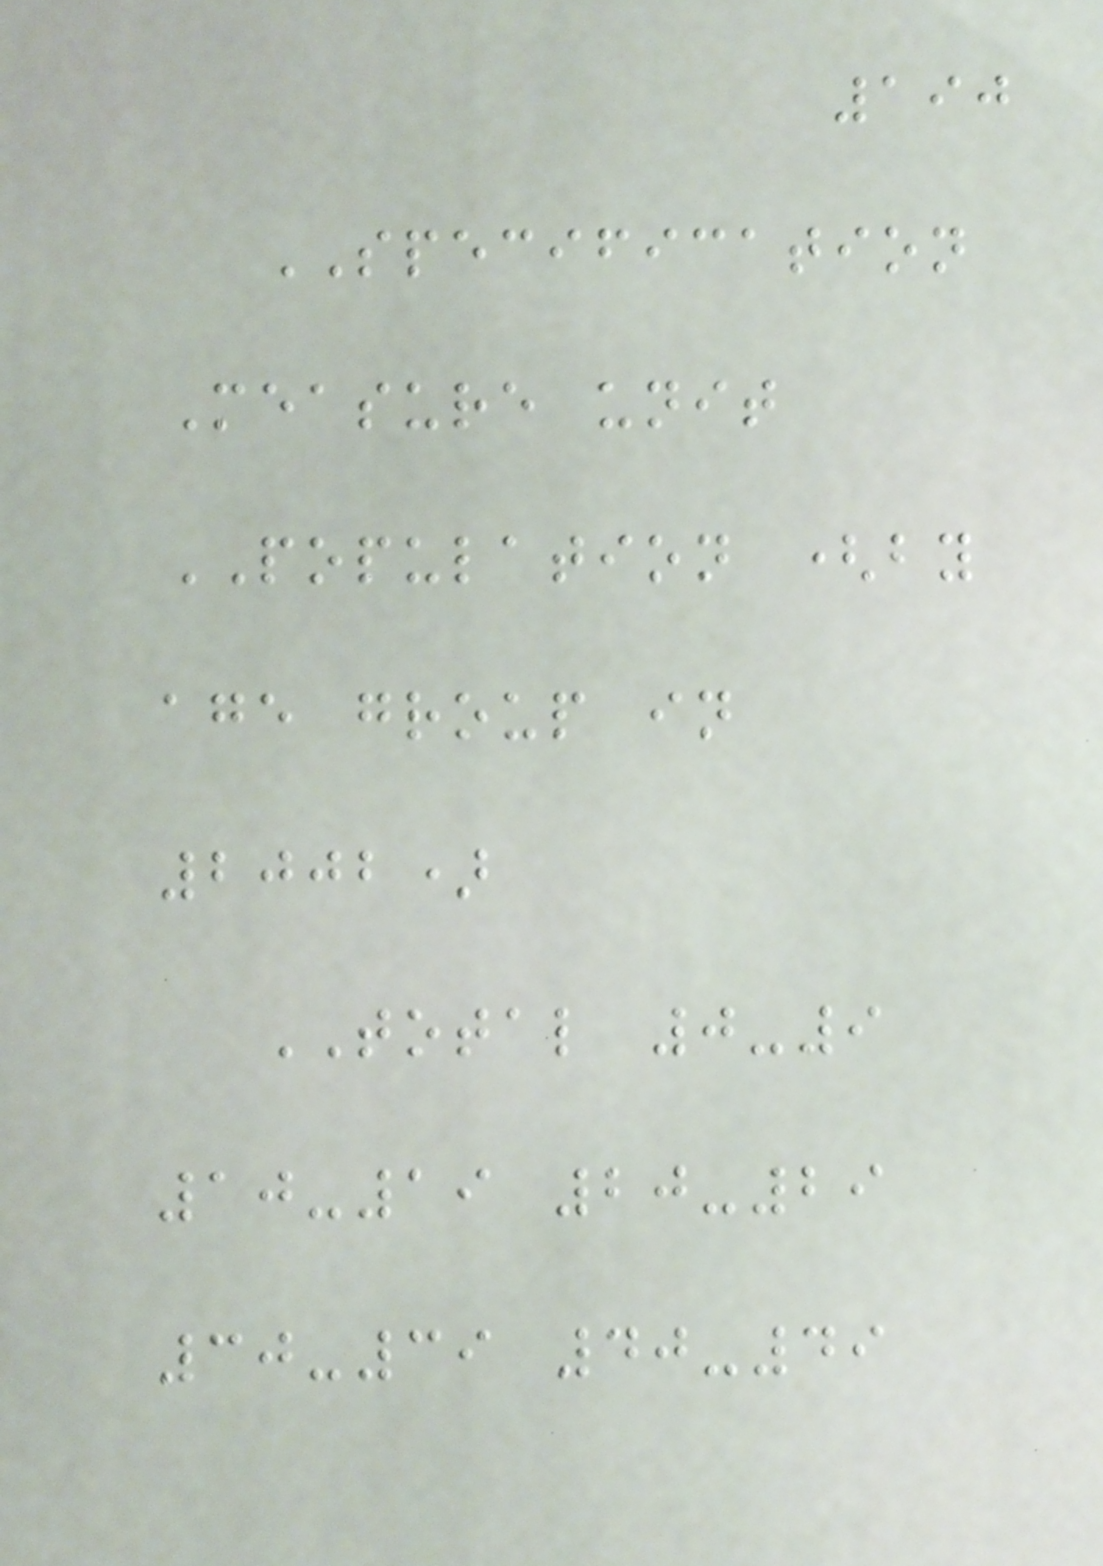190
SPECIFICATION
Measure unit
POPULATION (by
age group in
2002)
TOTAL 0-9
10-19 20-29
30-39 40-49
